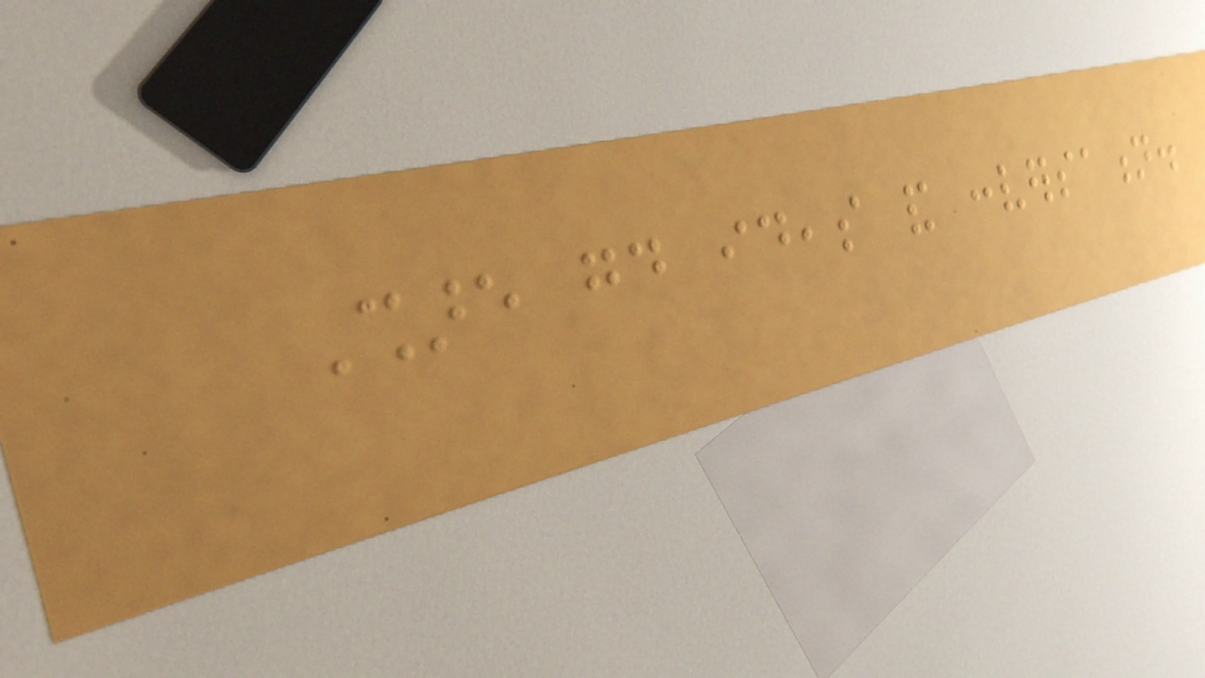Share good ideas and conversation.
